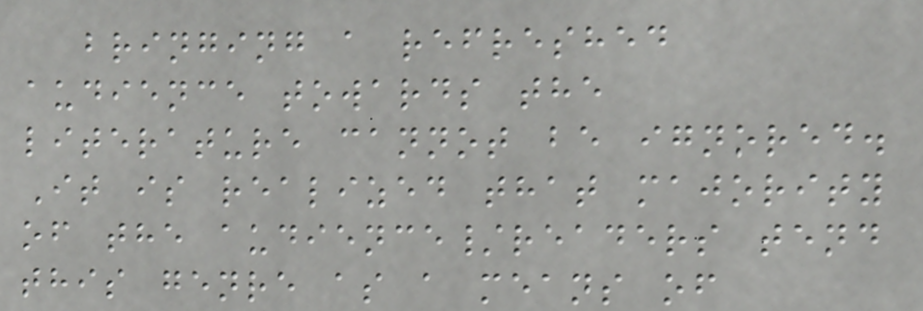bringing a refreshed
audience towards the
literature cannot be ignored.
It is realized that majority
of the audience/readers tend
this genre as a means of
